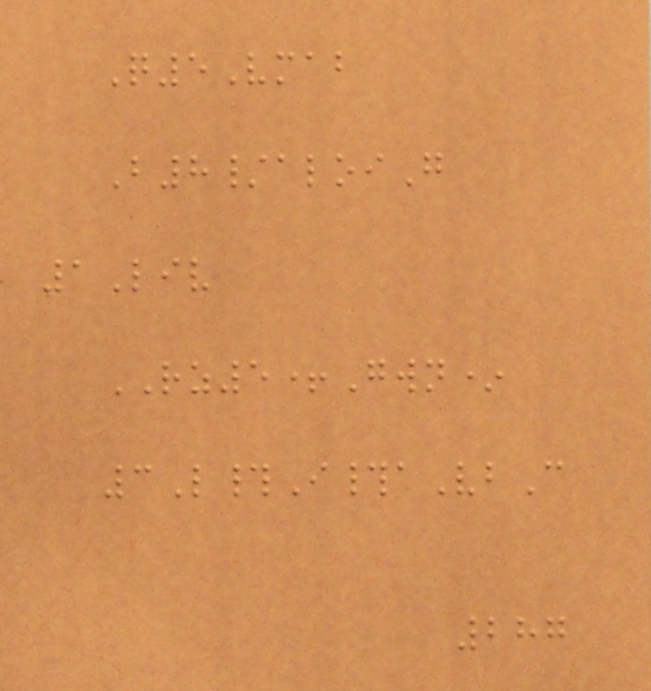Q5Vmab
B8/aloiG
1Liv
RZ5+Gwn*
3L#I#aVbC
287
